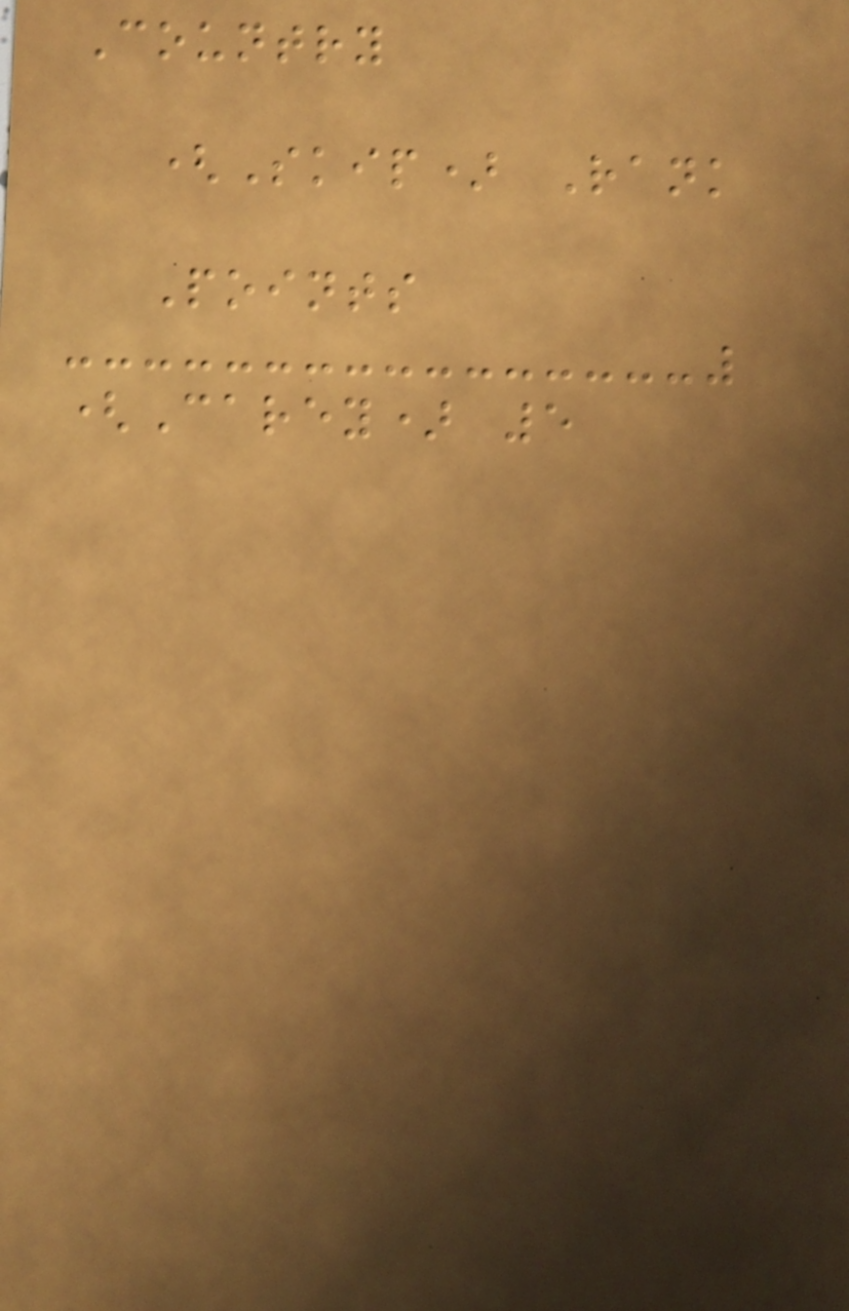Country
(Skip) Rank
Points
(Carey) 5
